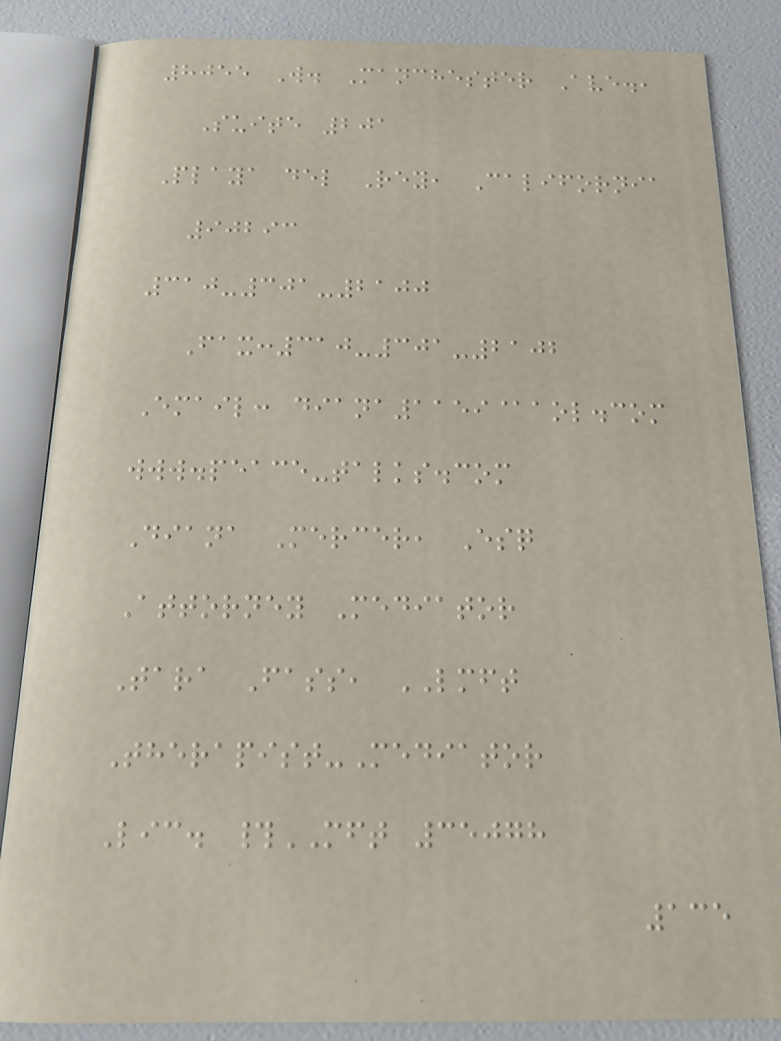8055 W. Manchester Ave.,
Suite 201
Playa del Rey, California
90293
310-301-2100
Fax:310-301-2102
Email: diana1159@aol.com
www.peace-talks.com
Diana Mercer, Esq
Attorney Mediator
Tara Fass, LMFT
Therapist-Mediator
Lic. #MFT 35078
135
